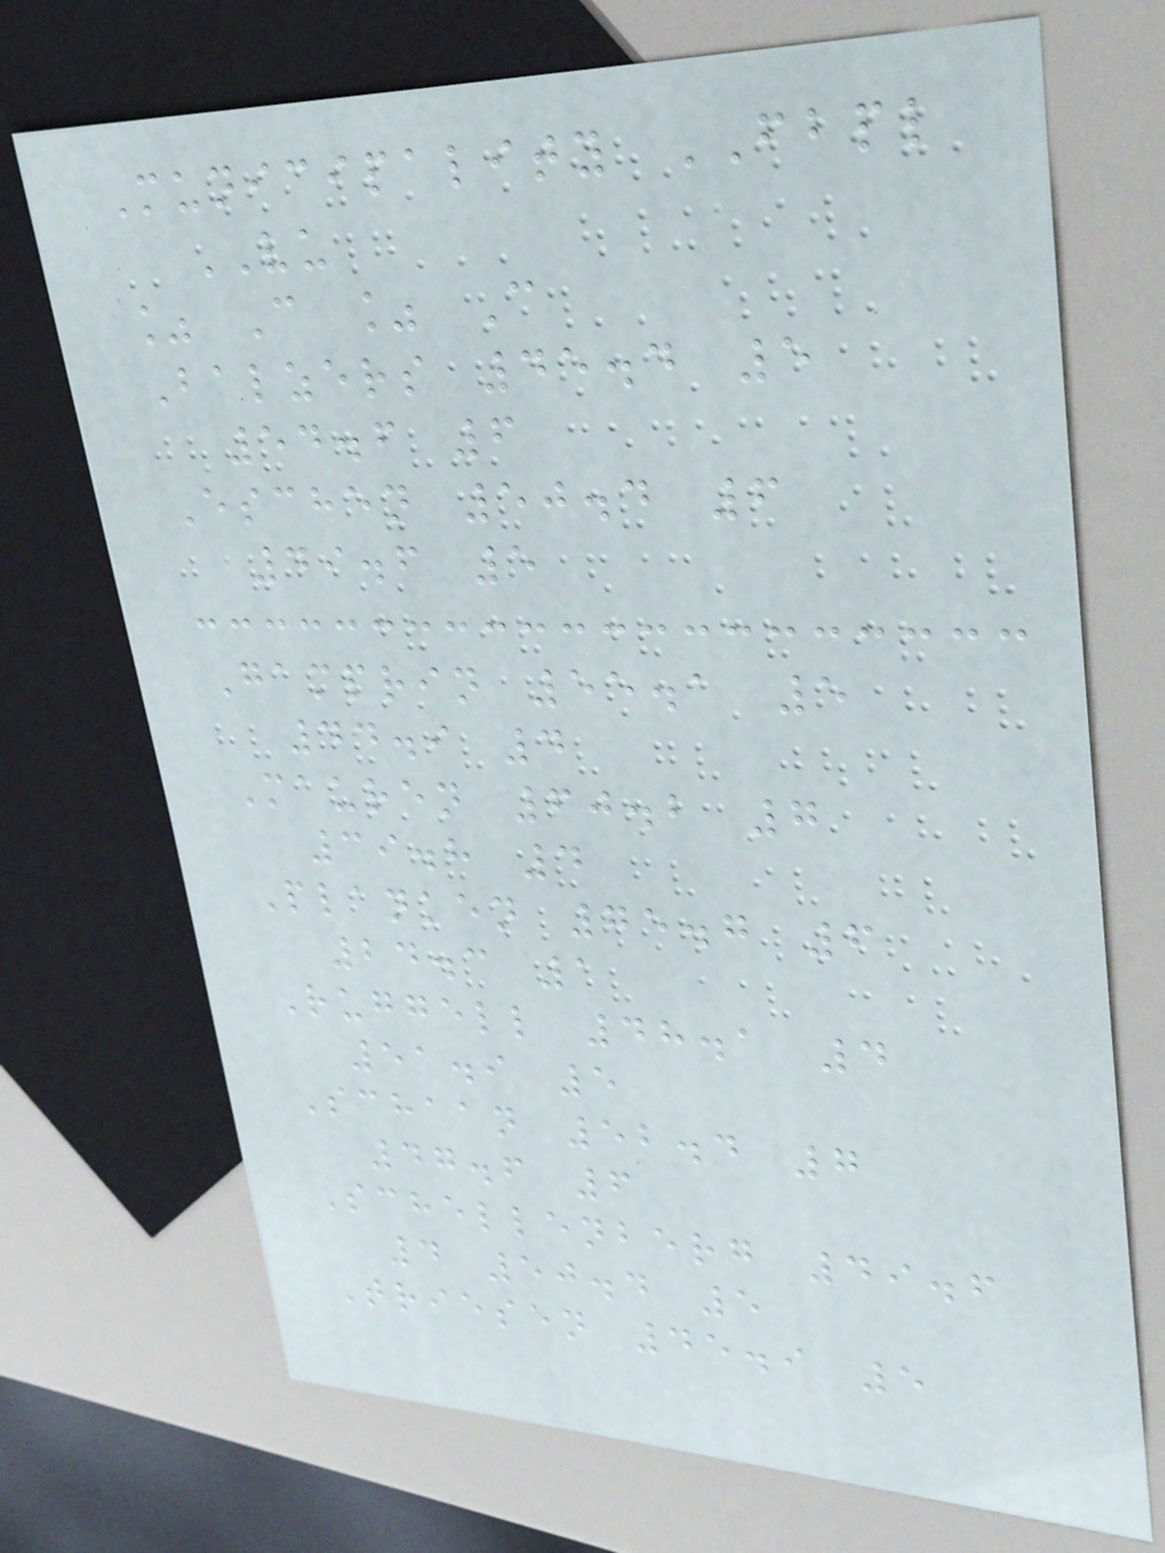Municipality FBPL
VU
% C % C
Balzers 45.4 5
54.6 6
Eschen 50.4 6
49.6 5
Gamprin 55.1 5
44.9 4
Mauren 60.2 7
39.8 4
Planken 75.7 6
24.3 1
Ruggell 48.1 4
51.9 5
Schaan 52.4 7
47.6 6
Schellenberg 49.6
4 50.4 5
Triesen 45.9 5
